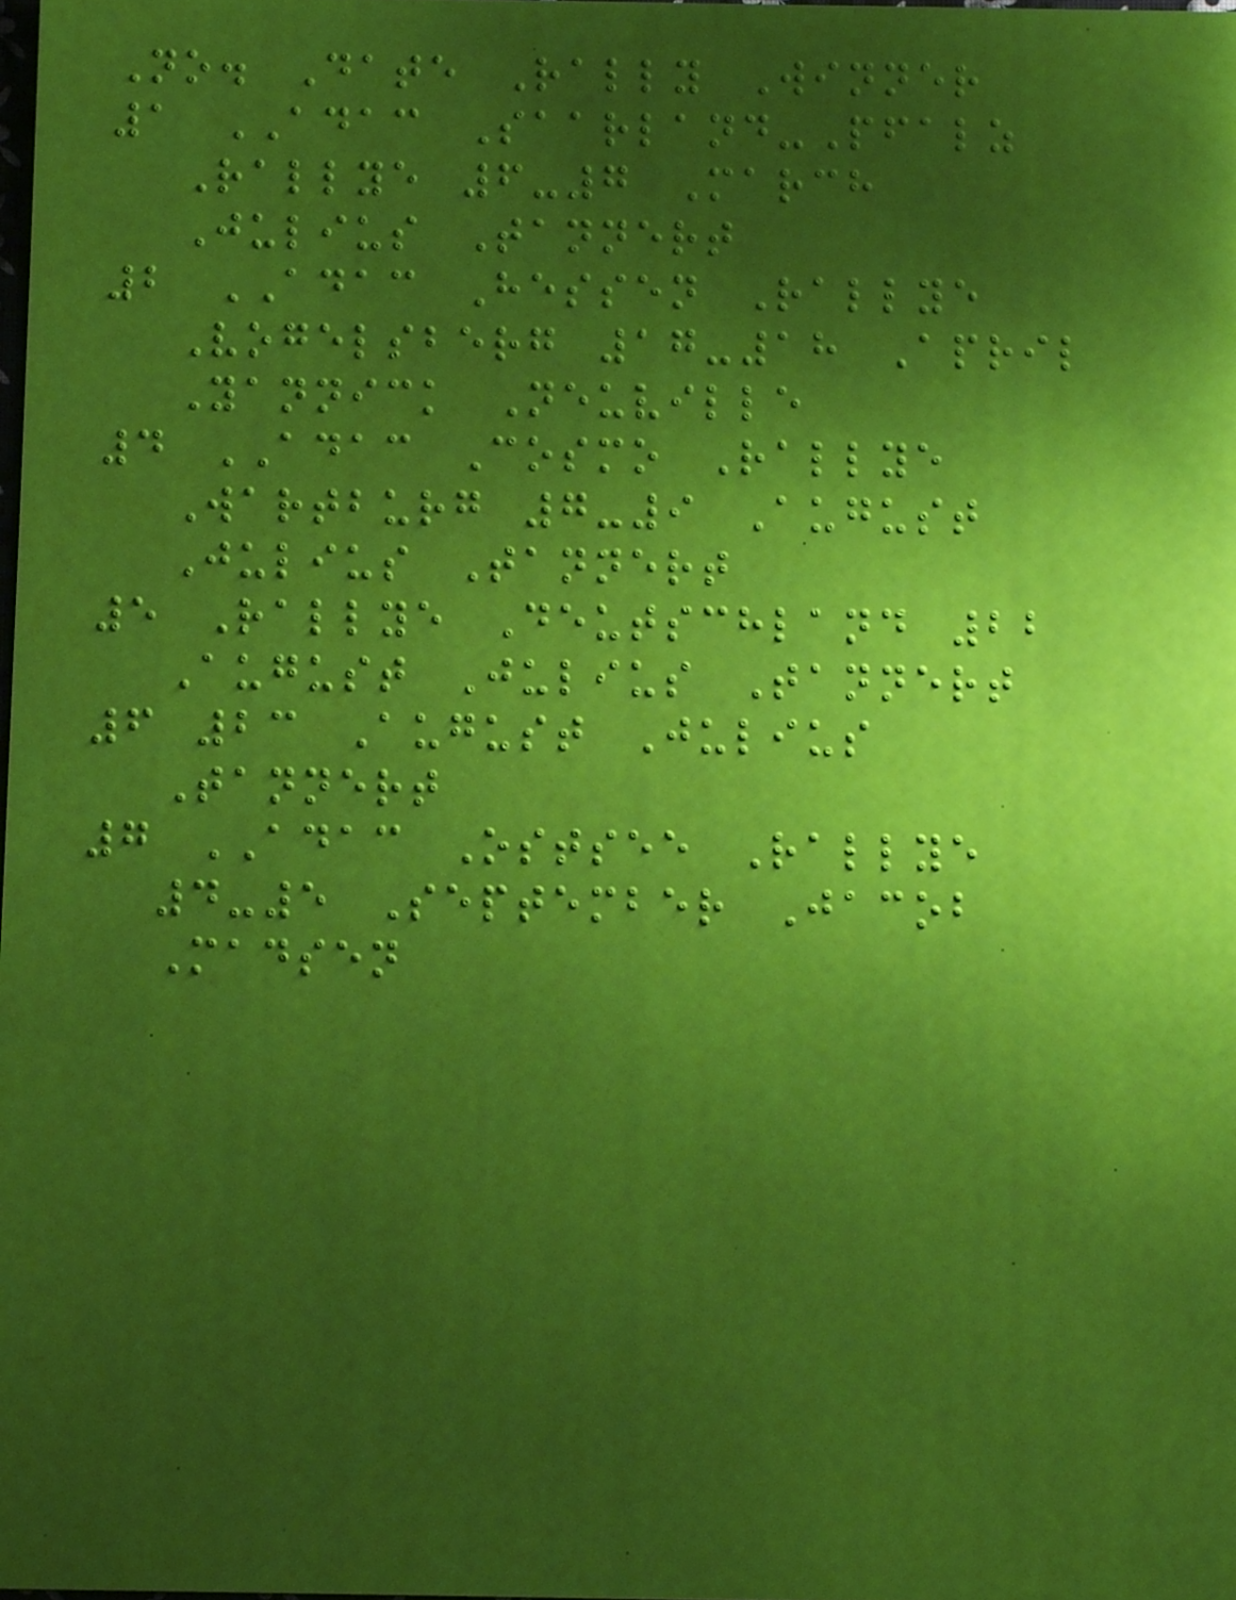No. Date Rally Winner
1 ADAC Saarland-Pfalz
Rallye 6-7 March
Julius Tannert
2 ADAC Hessen Rallye
Vogelsberg 17-18 April
Yannick Neuville
4 ADAC Cosmo Rallye
Wartburg 7-9 August
Julius Tannert
5 Rallye Deutschland 22
August Julius Tannert
6 23 August Julius
Tannert
7 ADAC Ostsee Rallye
4-5 September Jacob
Madsen
